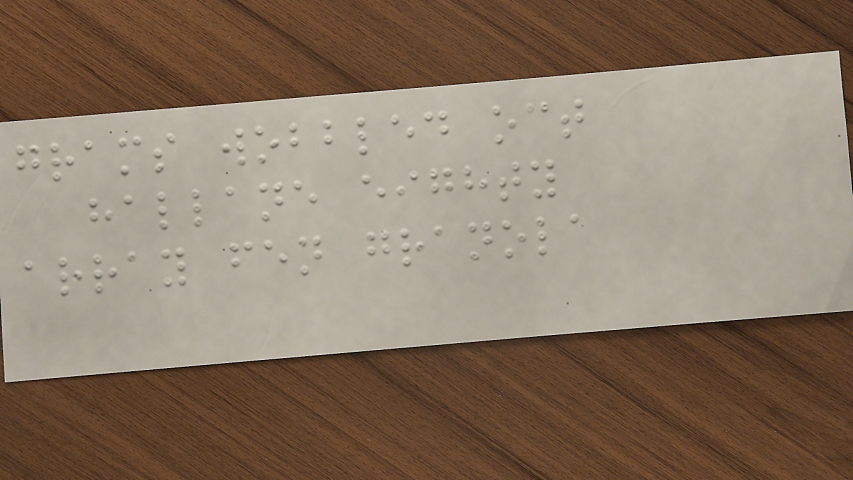grams wobbled oct
hallane eighty
array fen granola
